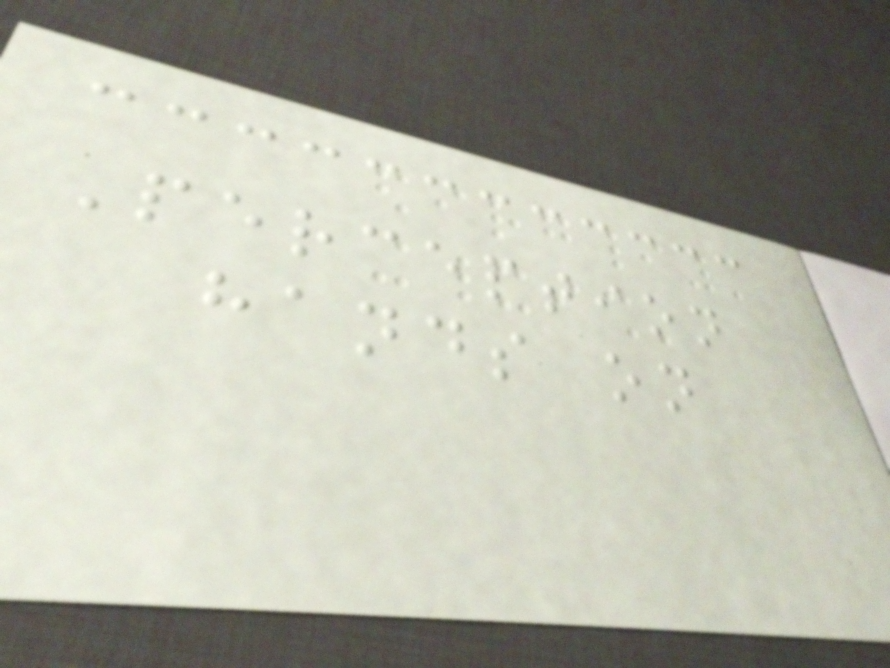Perception
hands on
